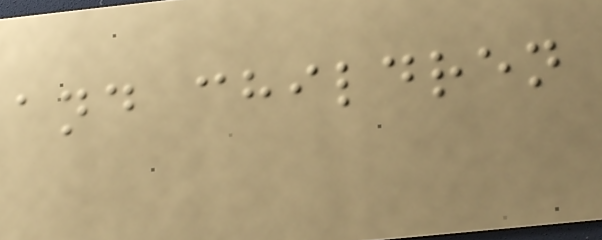and children
